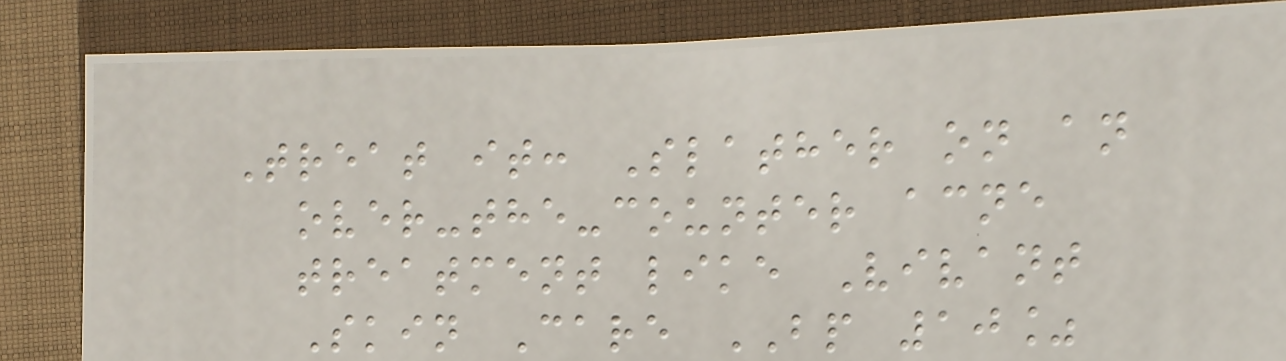Treat it: Slather on an
over-the-counter acne
treatment like Vivant
Skin Care BP 10%
